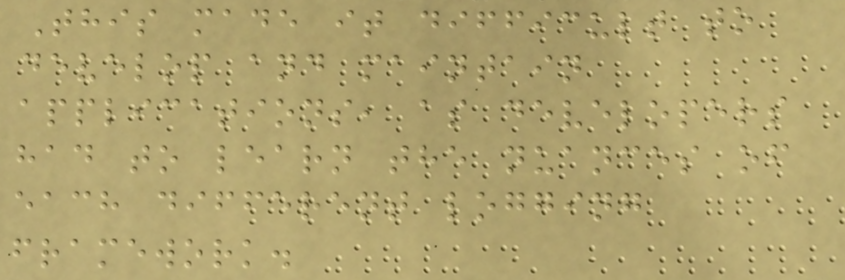This made it difficult to
develop and maintain
applications, as developers
had to learn the nuances of
each different logging
framework.
